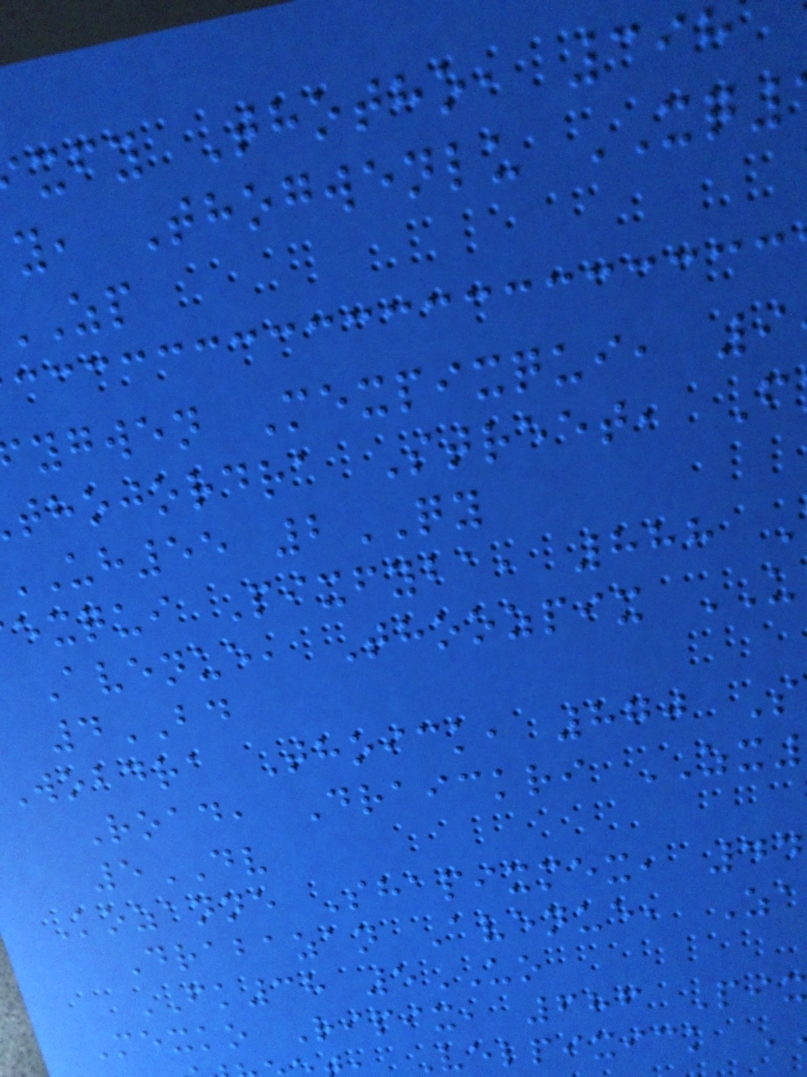xfy Thotho, 398
y, Thogwenlu XQ
ygwen Mexpixqui, 9
thojordra Street, F
uh55 2QY
exqui Pixfyba, 888
Avenue, Thoozpix
4BD
wobdra Thoick, 870 S
Road, Draickri ZX
5DV
Kozanne Shapixmex, 44
Drabazan Avenue, Za
FK38 5UO
Mexko Ripix, 686 Pix
Velpixick
